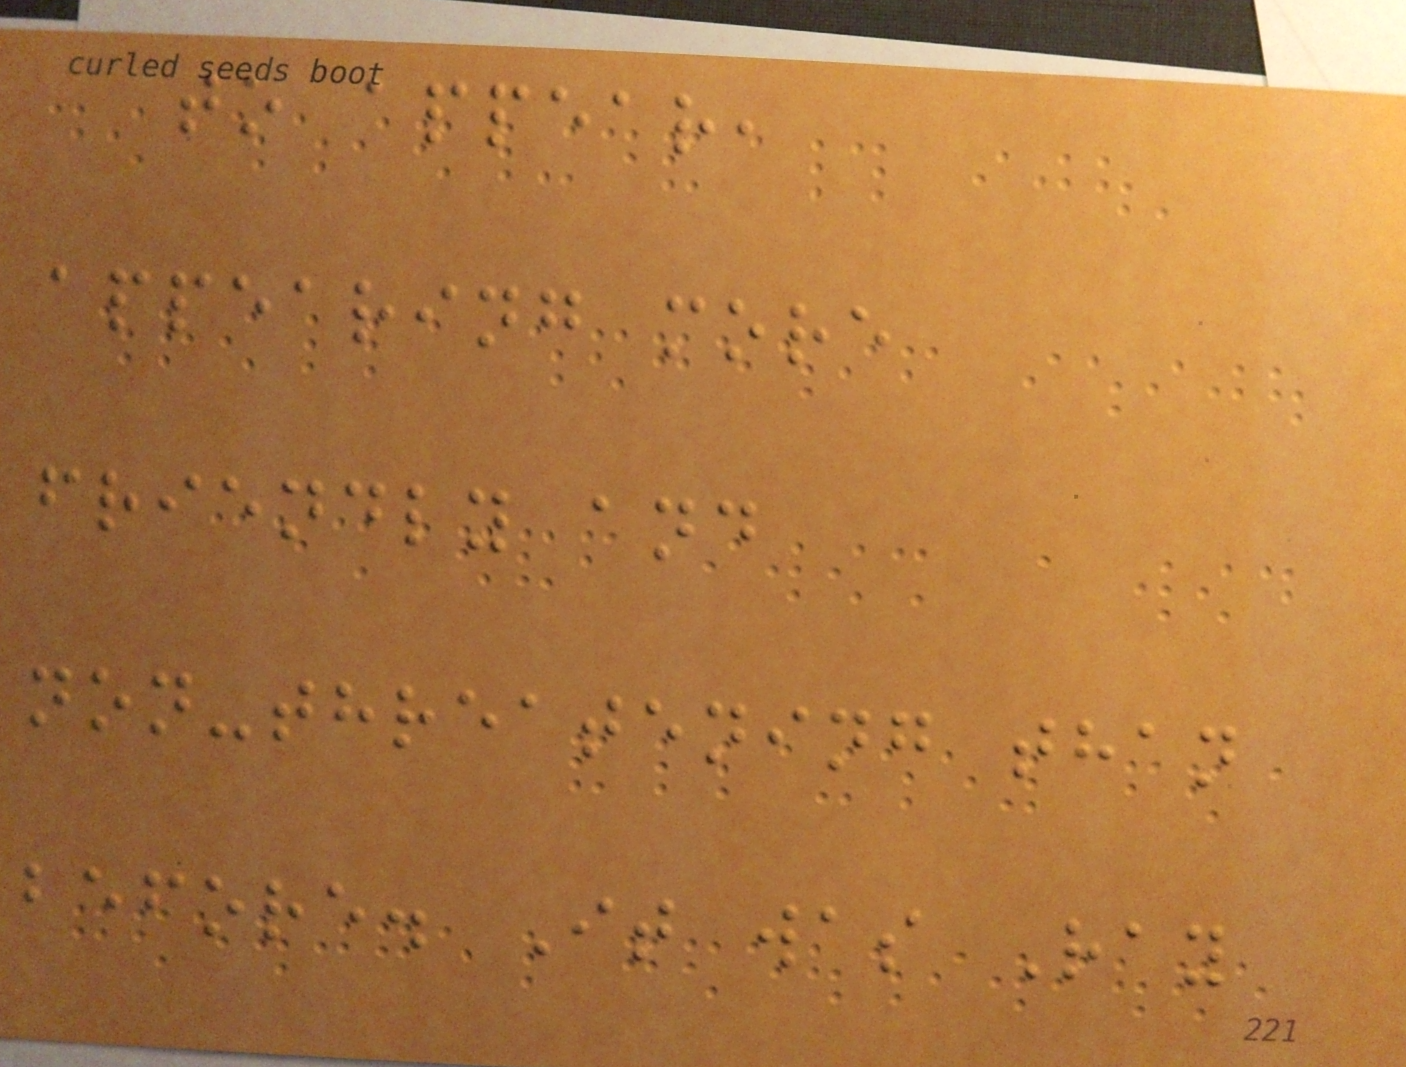to appear,
appearing more
friendly and
non-threatening than
before. It was Ray
